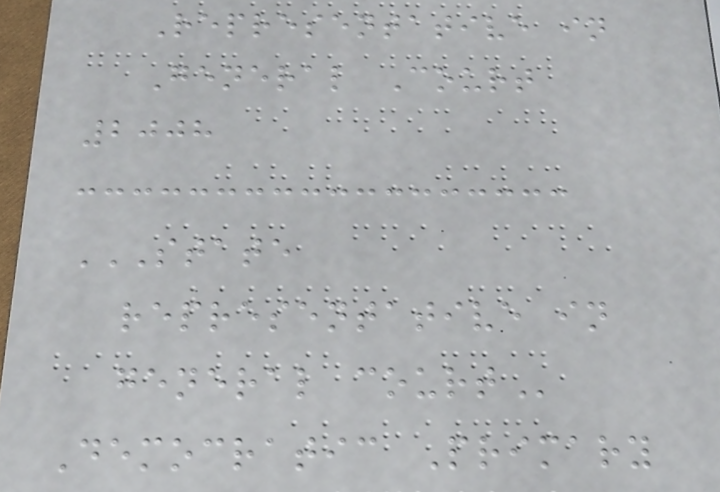Representative in
General Court
2008
STATE
REPRESENTATIVE IN
GENERAL COURT
Democratic Primary
